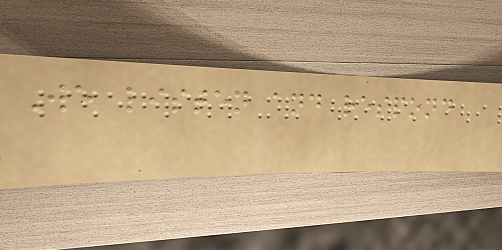We listen and respond
